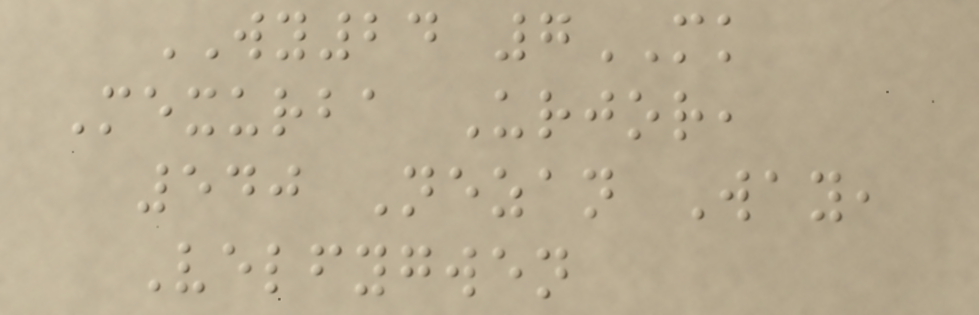WY24 7MK
Mexurba Urjor,
540 Nezan Way,
Velfygwen
